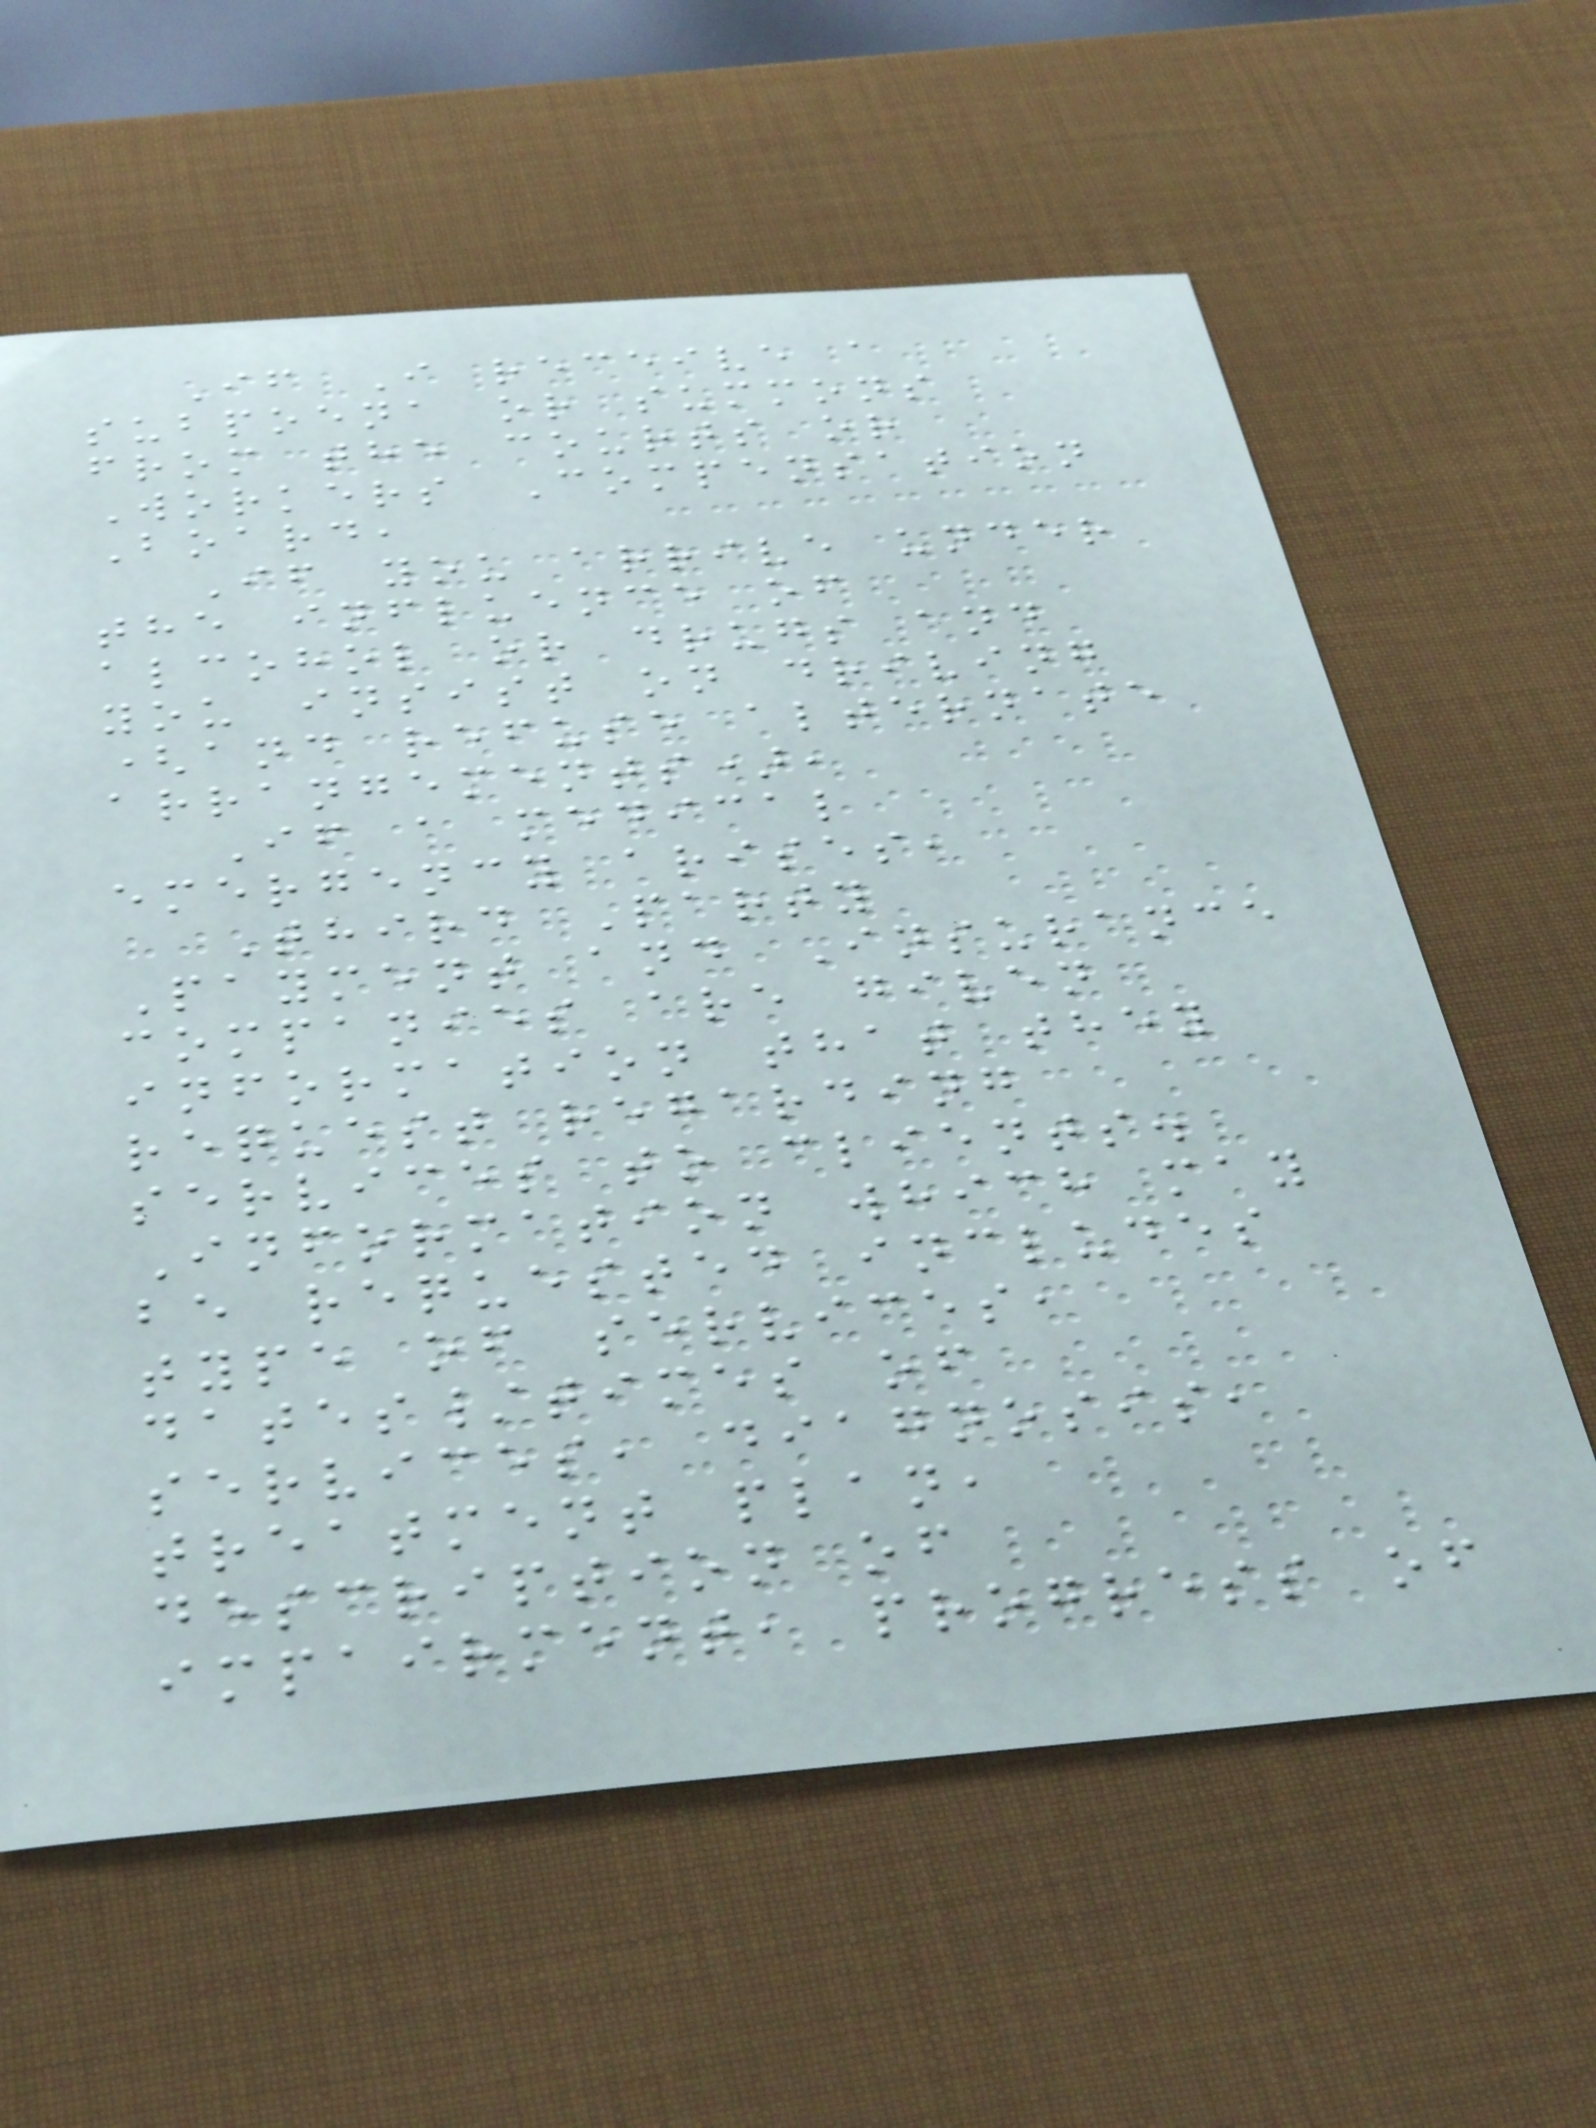If I receive a
subpoena or summons
from the courts or
Workers Compensation
Board,
If you arrive under
the influence of
alcohol or drugs and
you insist on driving
(and refuse alternate
arrangements),
If a medical
emergency arises,
Third Party
Payment and Insurance
companies are given
information that they
request regarding
services to clients.
Information which may
be requested includes
type of services,
dates/times of
services, diagnosis,
treatment plan,
description of
impairment, progress of
